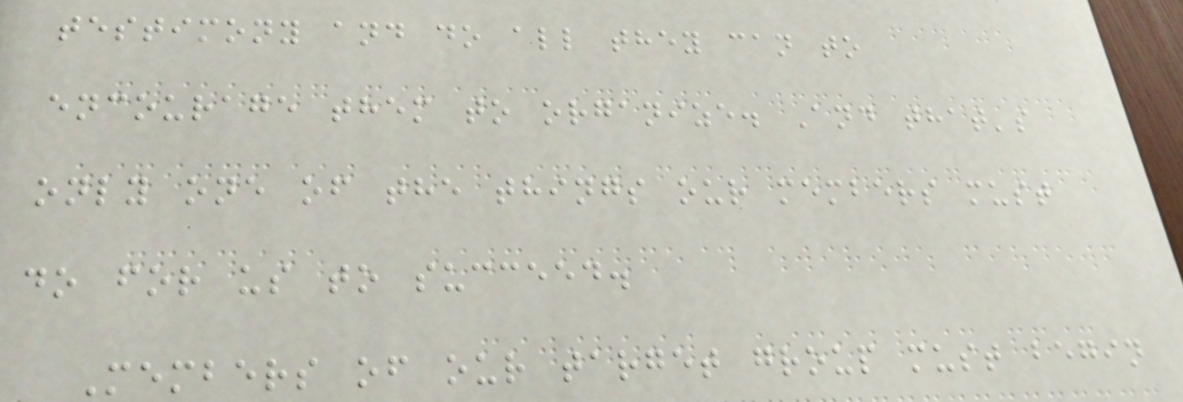testimony and do all they can to
encourage them to organize. And that's
only one of the things our members must
do for us to succeed.
Members of our target group must begin
